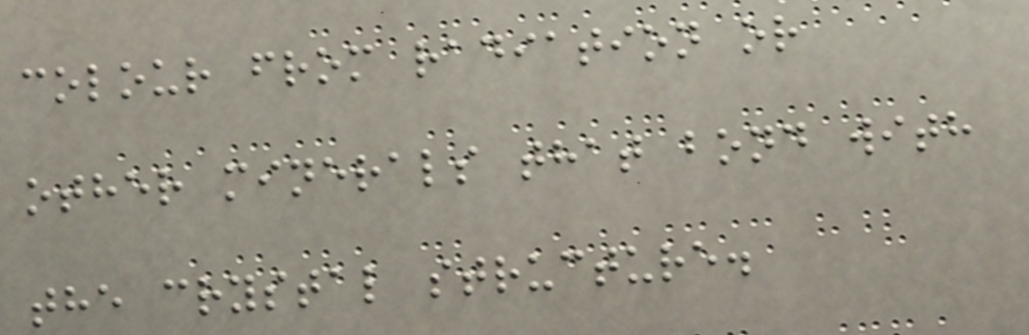colour from radiation or
other minerals that bond with
the crystal structure.
